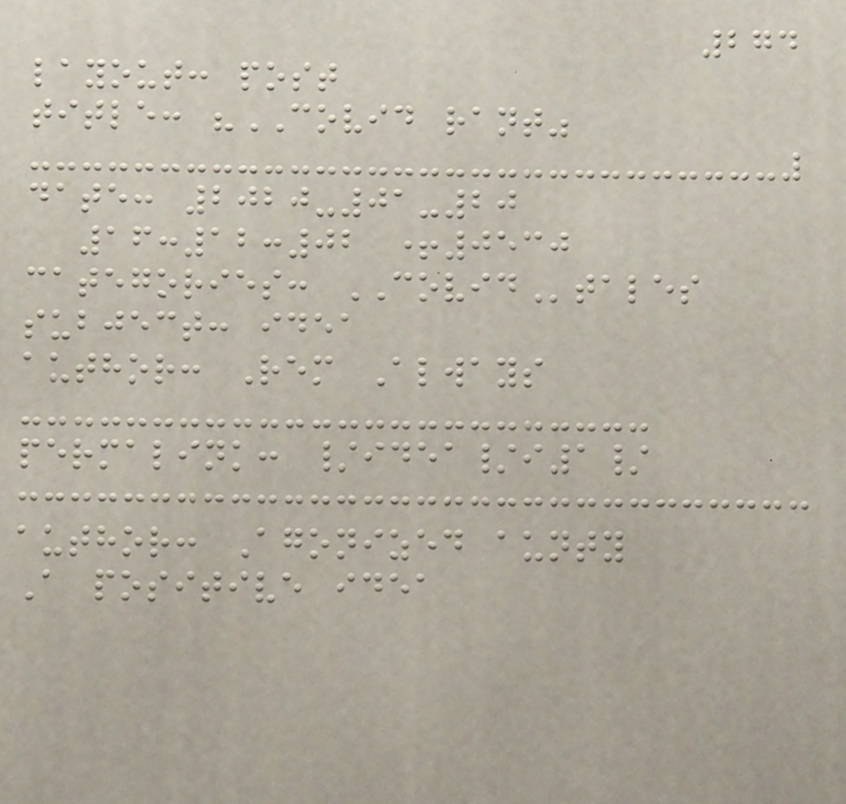274
layout: post
title: "COVID rant"
date: 2020-01-20
16:12:02 +0530
categories: COVIDtales
subject: idea
author: Rem Always
permalink: /idea/i1/
author: Agonized aunty
A positive idea
